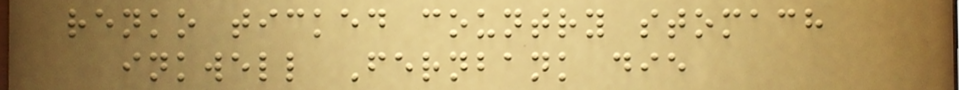renko ticked country stomach
inkwell Fernbank die
